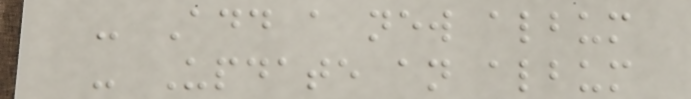- Add a new album
- Update an album
